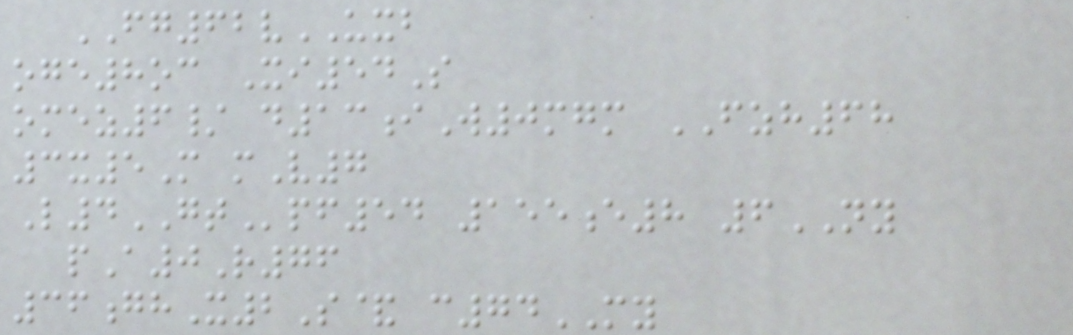FG62vUXB
oge8oc Xi54S
omez6/ d13iW0mgm FZH68
3x5M mV7
L4GTpf54 155e8 6NY
pA0R76
36ghX2S& c74MY
